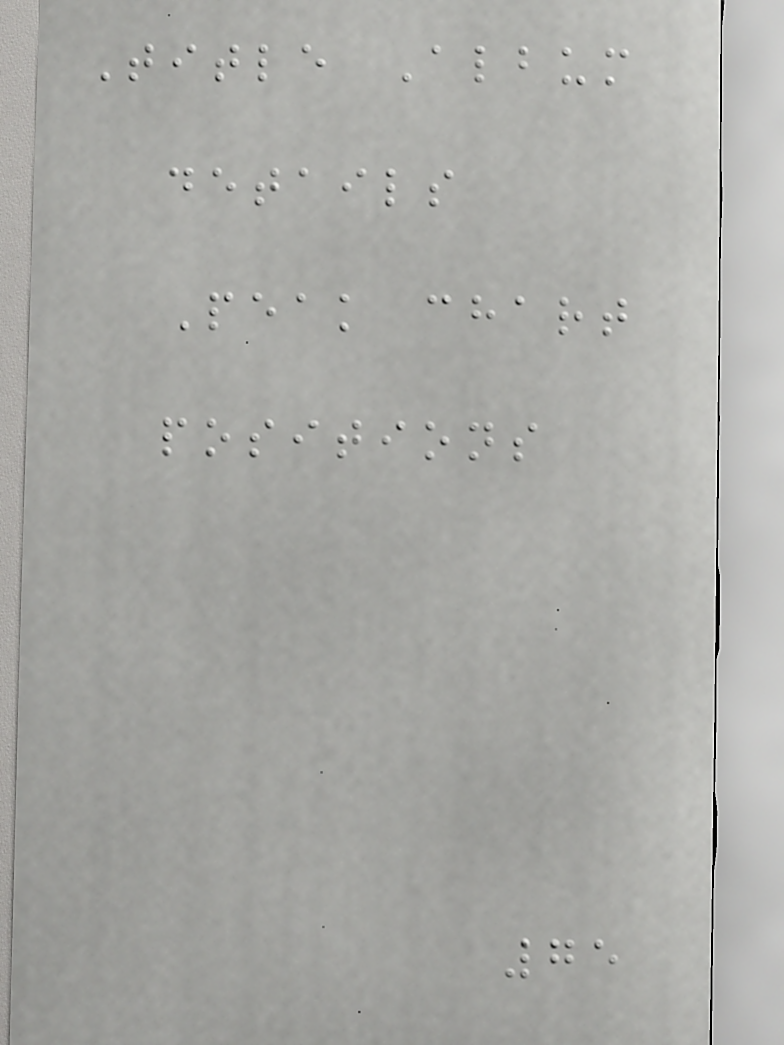Title Album
details
Peak chart
positions
75
